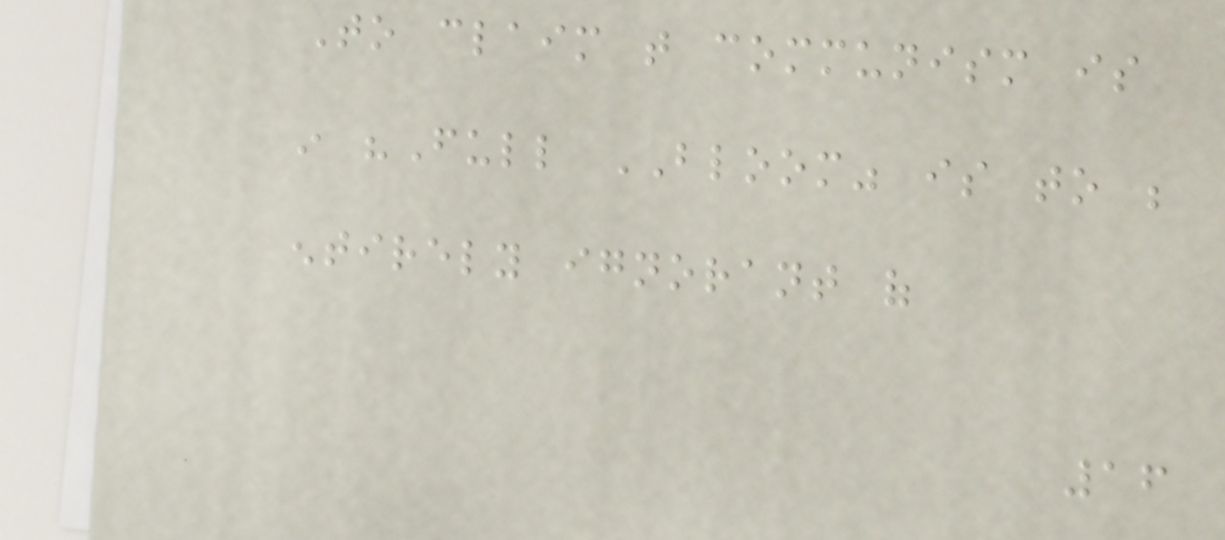To claim that communism is
in "Full BLOOM" is to be
entirely ignorant of
16
